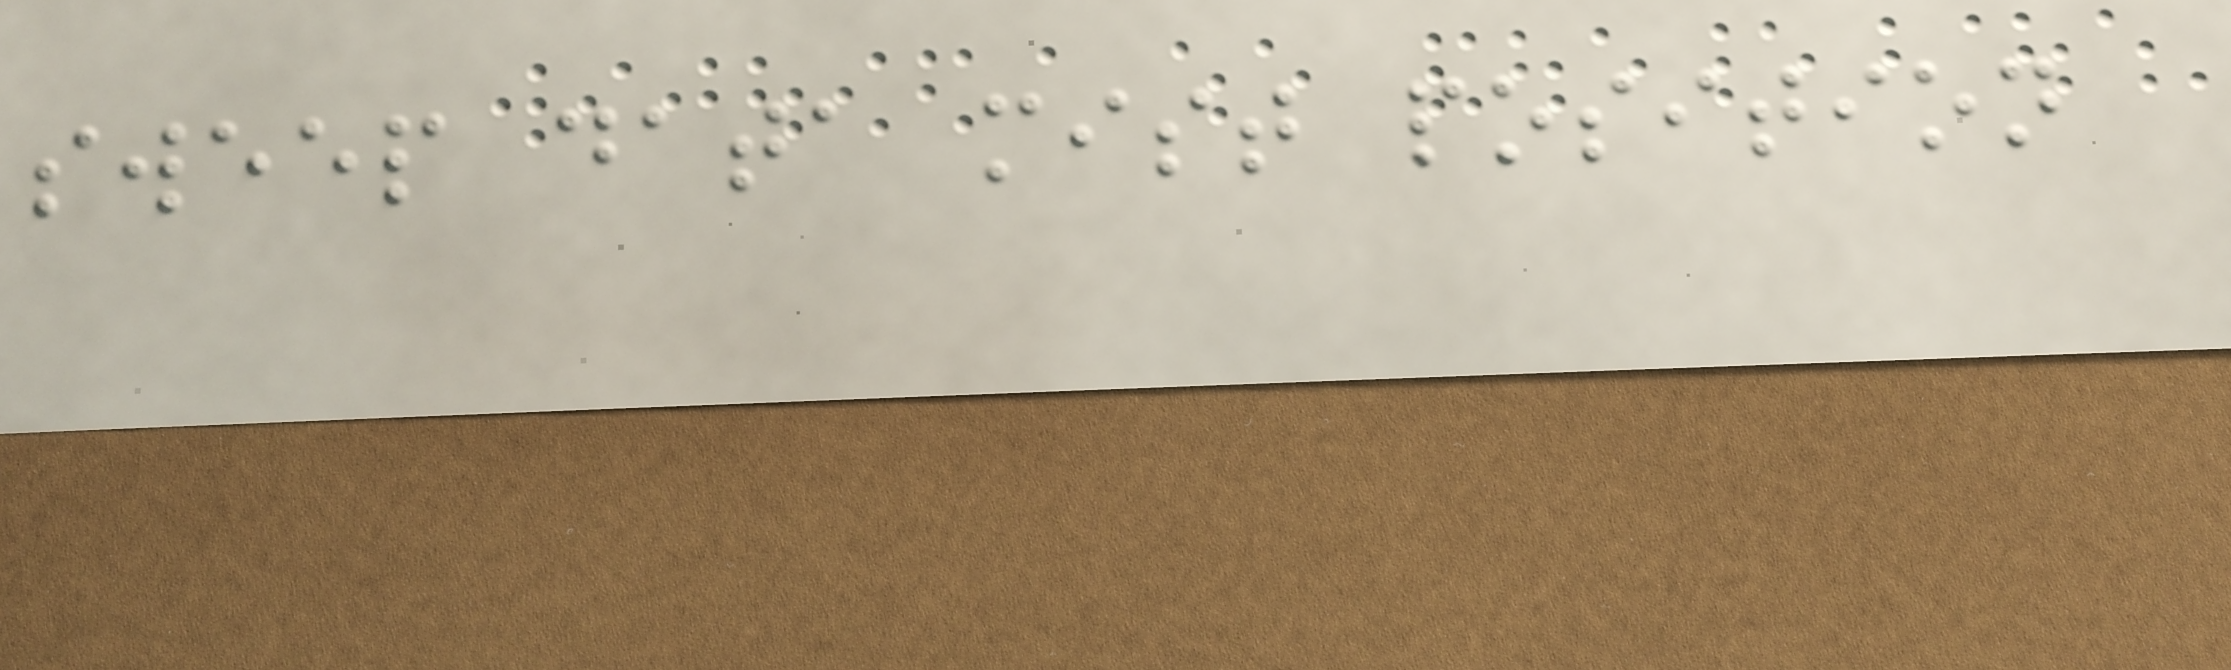sweep data mist position
